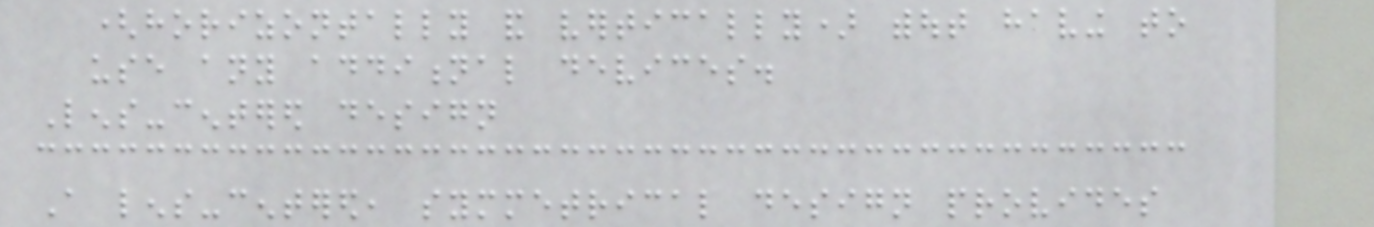(horizontally and vertically) without having to
use any additional devices.
Lens-centered design
A lens-centered, symmetrical design provides
